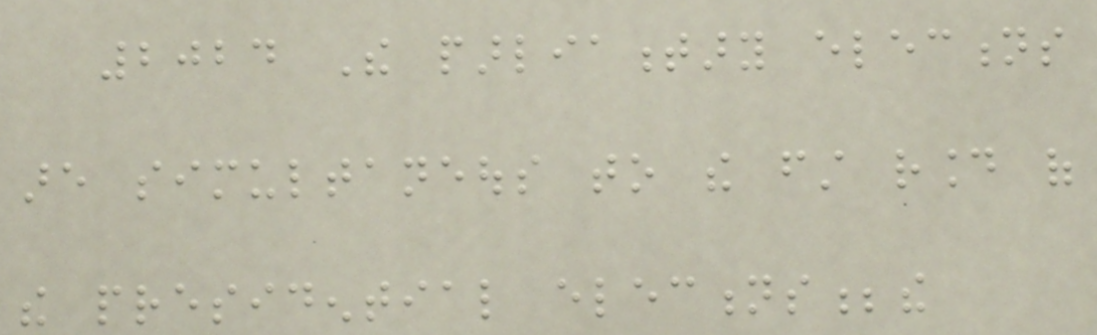2024 The parliamentary elections
are simultaneous to the first round of
the presidential elections;the
